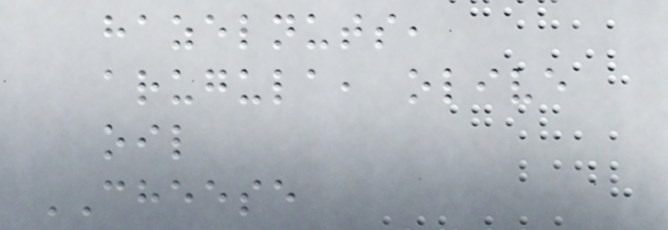hazelnuts,
arugula, olive
oil
CHEESE
